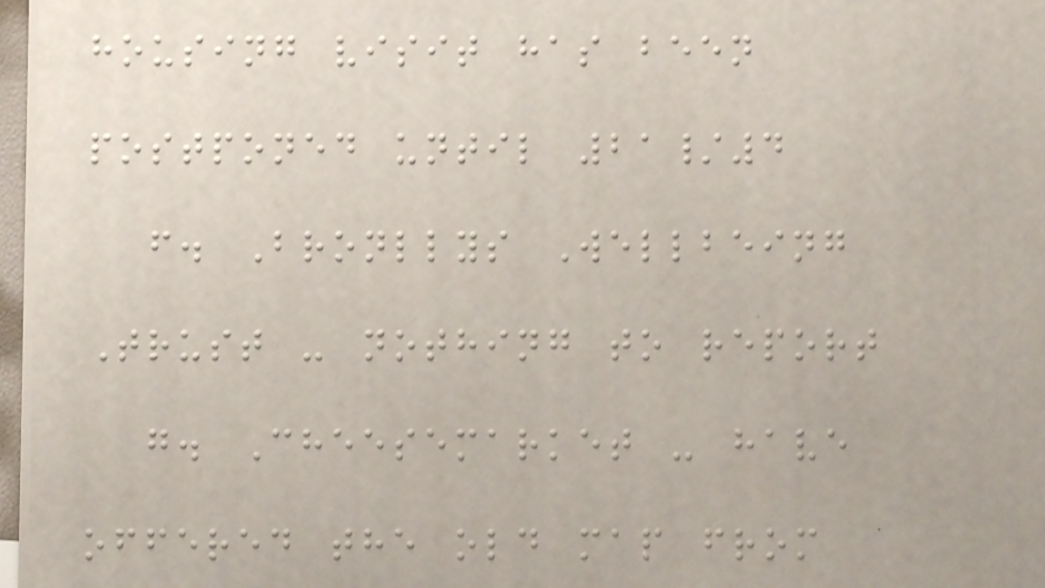housing visit has been
postponed until 21/4
f. Bronllys Wellbeing
Trust - nothing to report
g. Cheesemarket - have
offered the old map from
